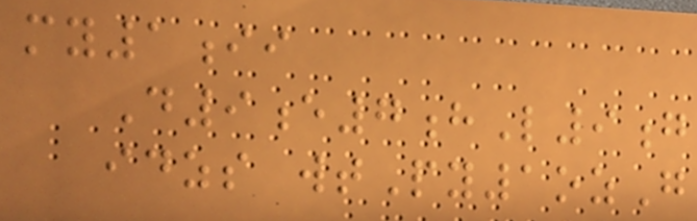my1ii
D9e7hL9g
idzs wtPy1ozG
